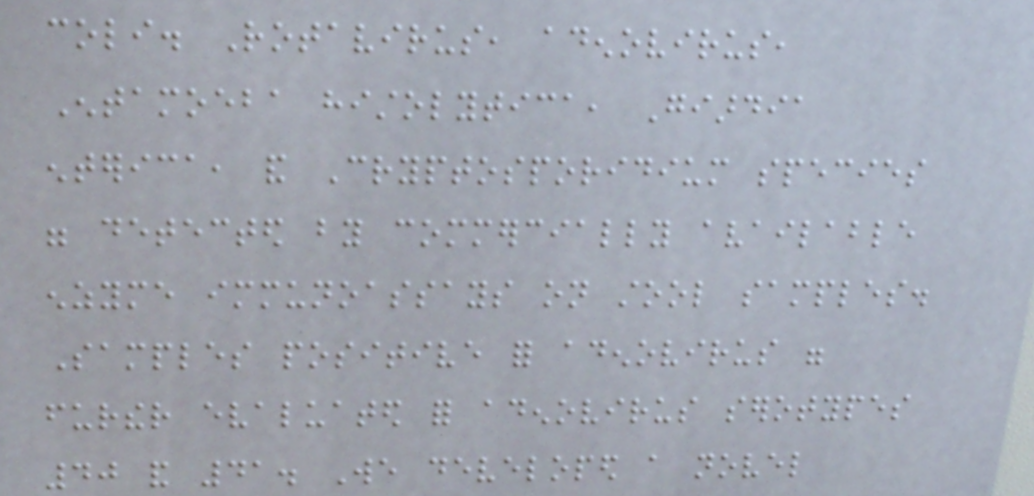coli. Rotavirus, adenovirus,
Entamoeba histolytica, Giardia
enterica, and Cryptosporidium species
were detected by commercially available
enzyme immunoassays on stool samples.
Samples positive for adenovirus were
further evaluated for adenovirus serotypes
40 and 41. We developed a novel
